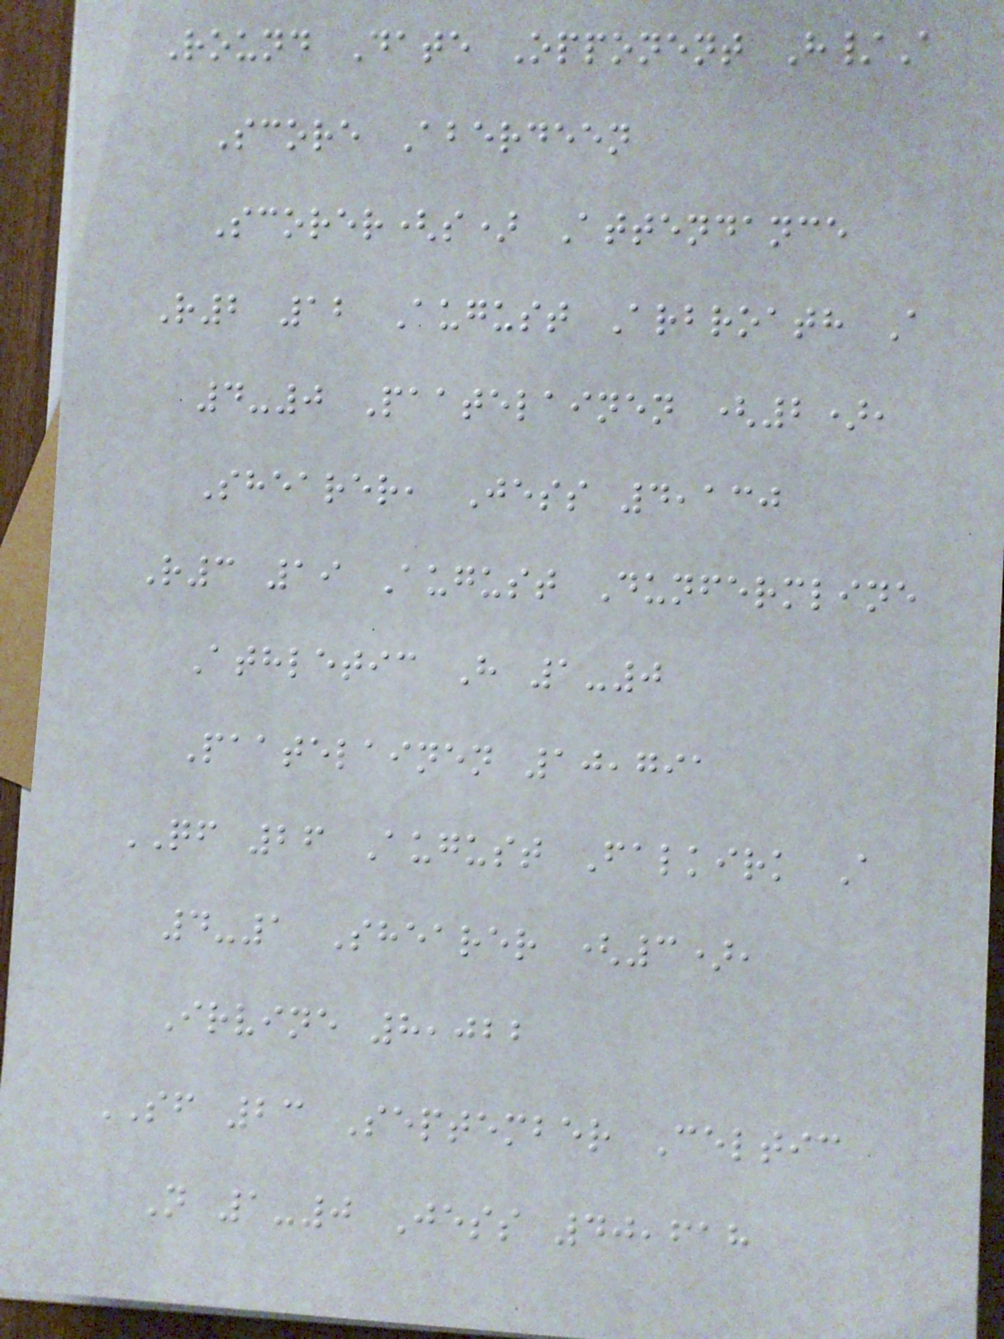Round Date Opponent H/A
Score Aberdeen
Scorer(s) Attendance
R2 12 August Arbroath A
4-0 Paatelainen (2),
Shearer, Jess 4,130
R3 19 August Dunfermline
Athletic H 1-0
Paatelainen 10,791
QF 26 August Falkirk A
4-1 Shearer (3),
Irvine 8,022
SF 23 September Celtic
N 1-0 Jess 40,618
